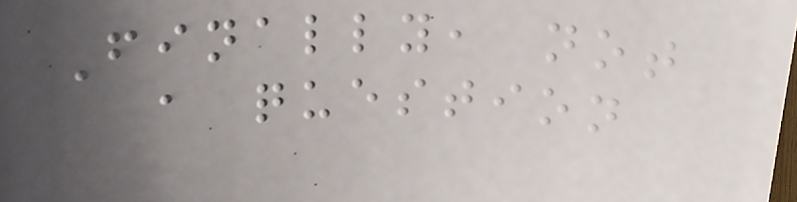Finally, not
a question
